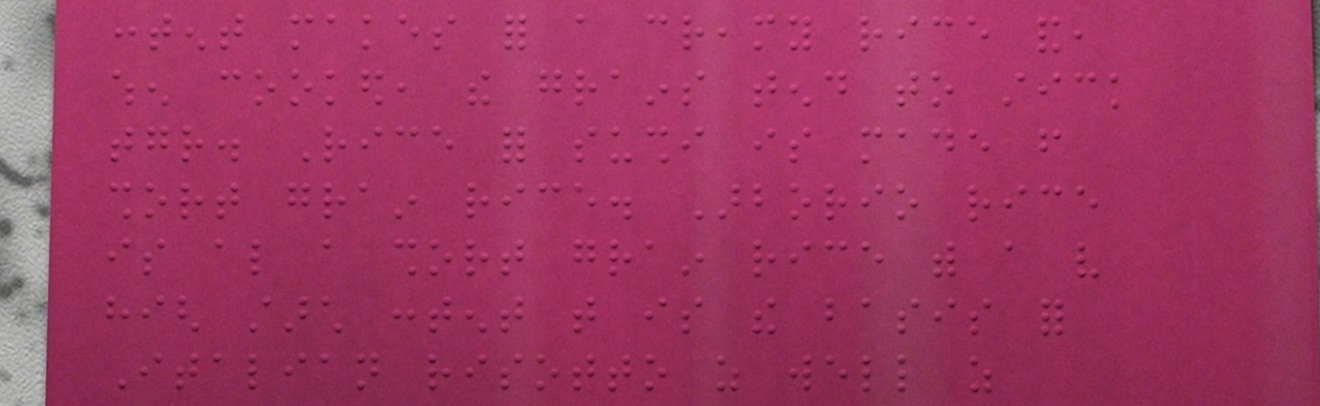content makes for a creamy rice and,
when cooked, the grains tend to stick
together. Rice for sushi is made from
short grain rice. Arborio rice
is also a short grain rice with a very
high starch content that is the basis for
Italian risotto as well as
